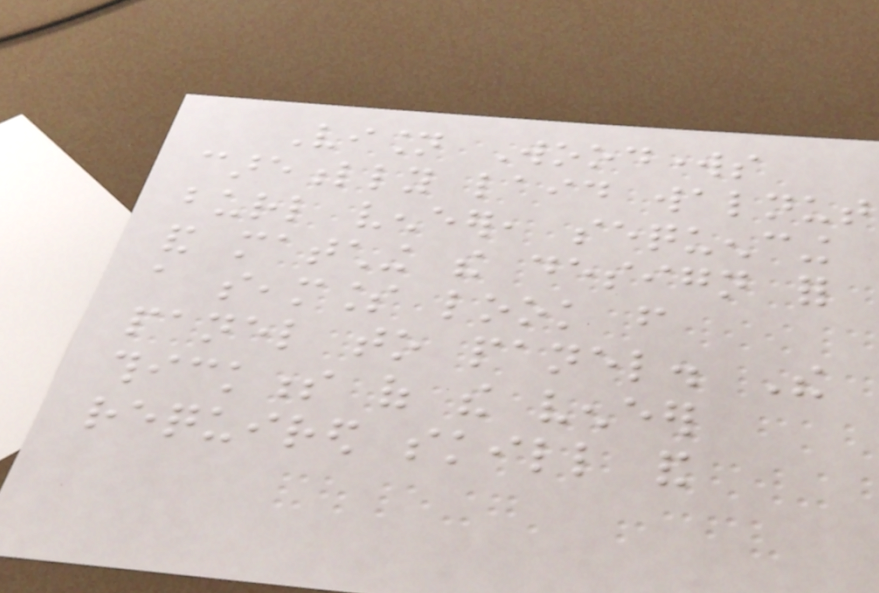Vision Woodworks
carefully laid walnut
burl veneer, sequencing
and matching the design for
a seamless look from
panel to panel. The
thickness of the veneer
required skill and
